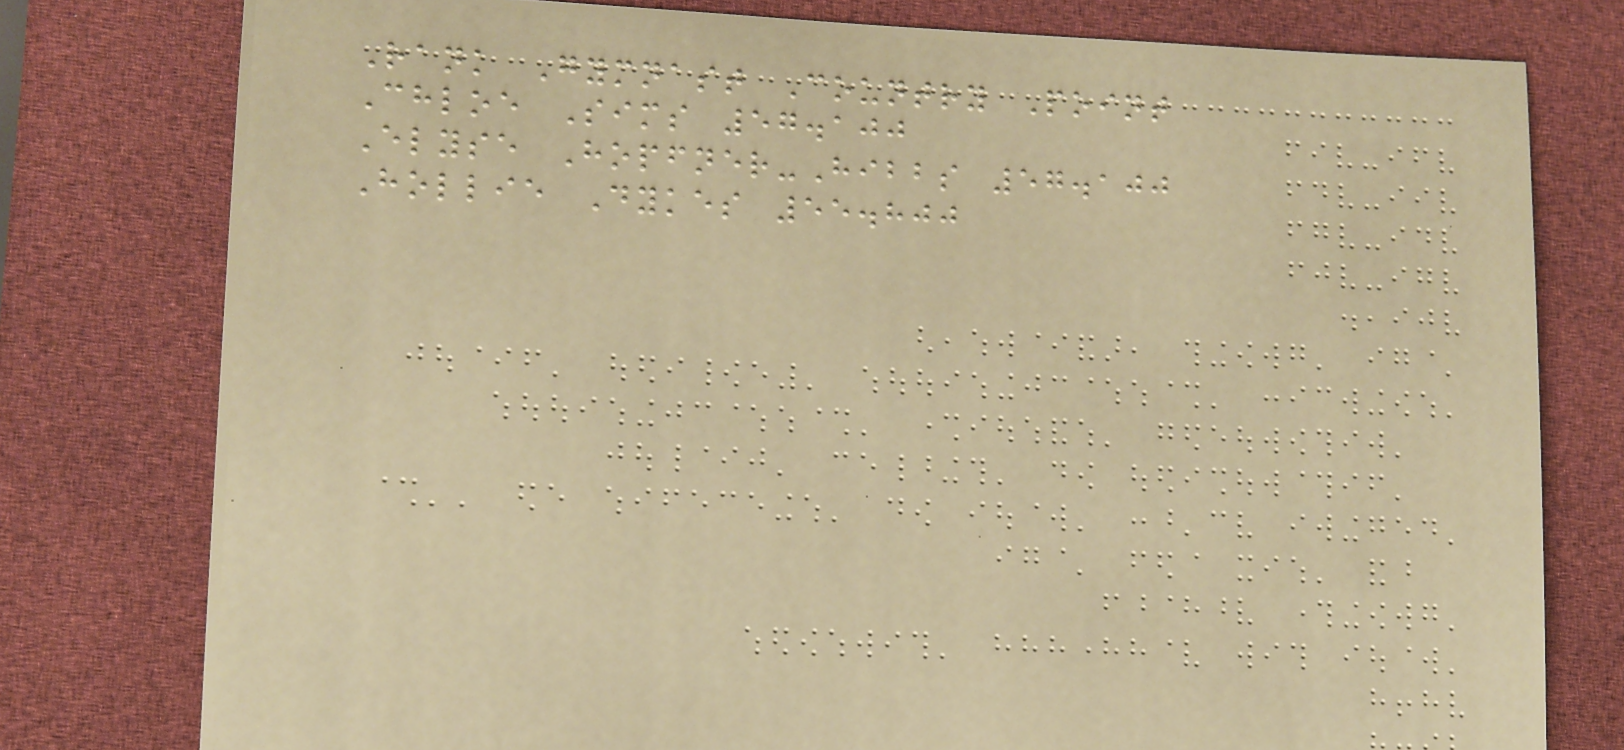Rank Gymnast Country Point
Chloe Sims 57.100
Elyse Hopfner-Hibbs 57.100
Hollie Dykes 55.800
